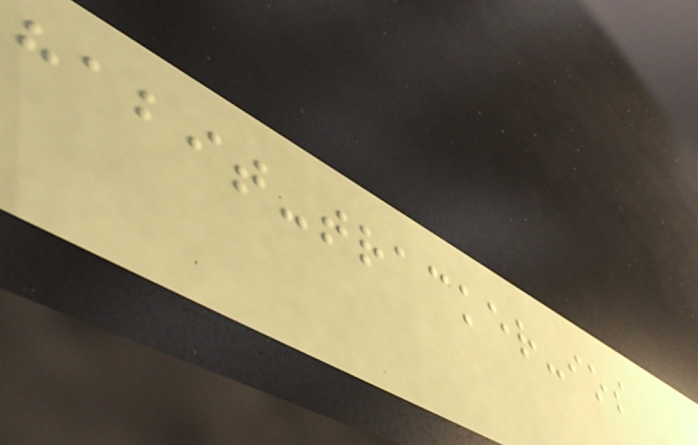habit-tracker-ios
